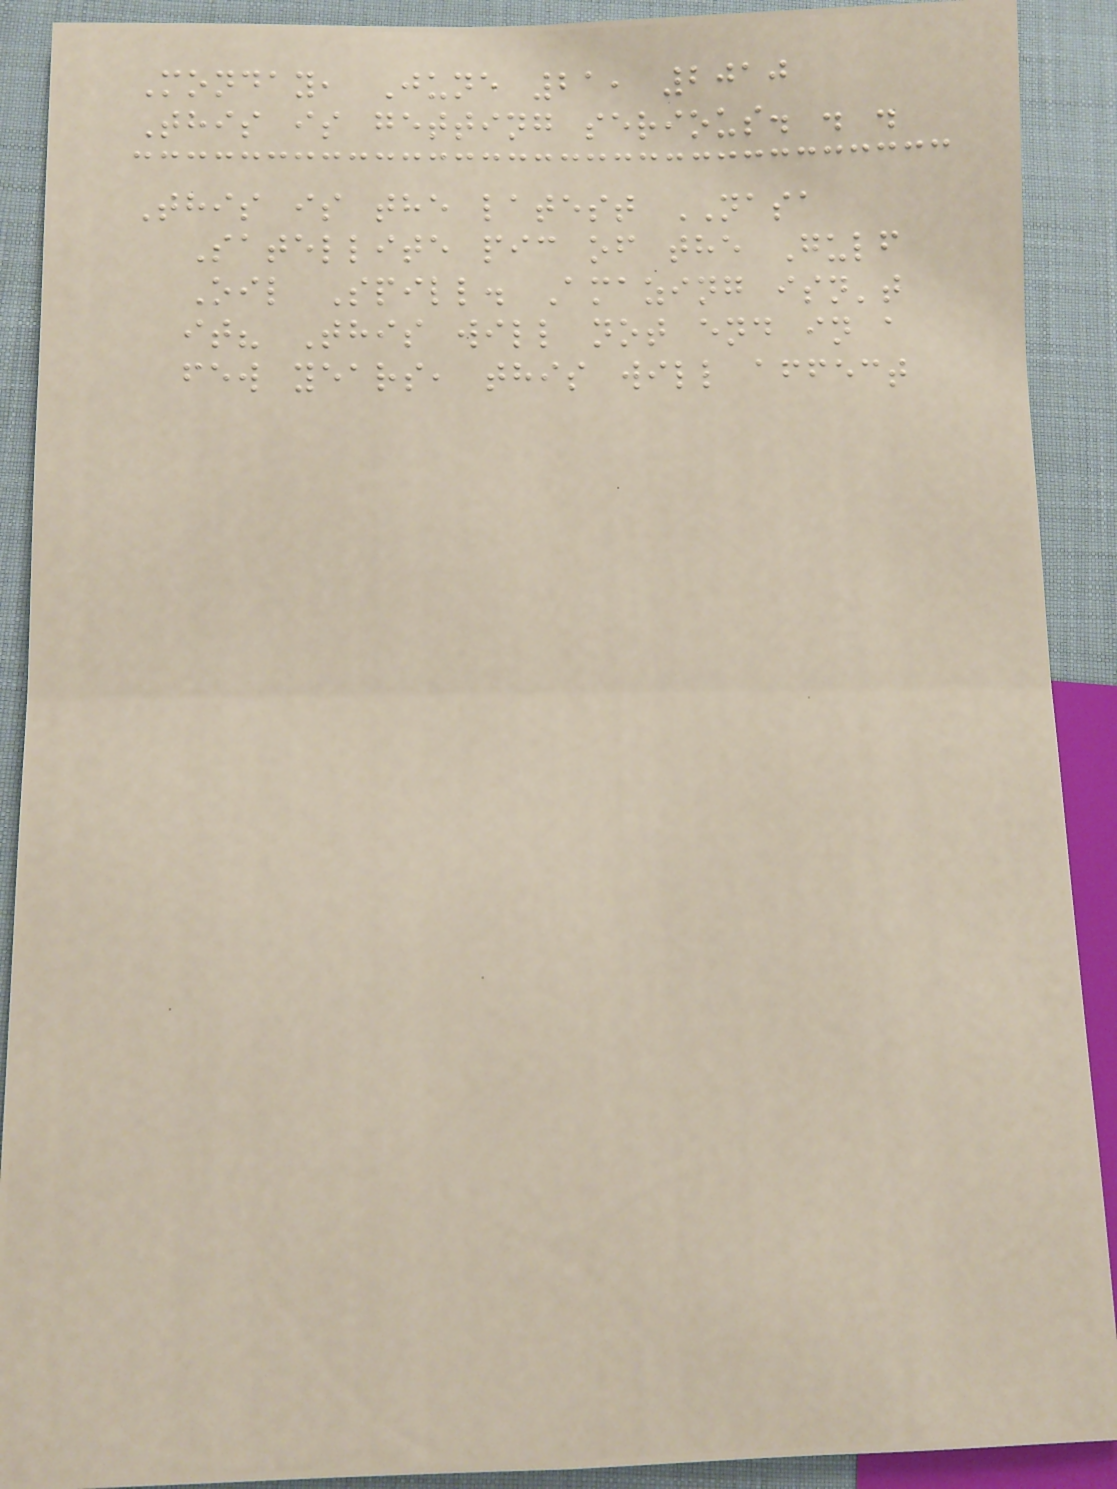Monday, June 21, 2010
This is getting serious. . .
This is the latest NASA
Satellite pic of the Gulf
Oil Spill. Amazing isn't
it? This will not end in a
few years, this will affect
